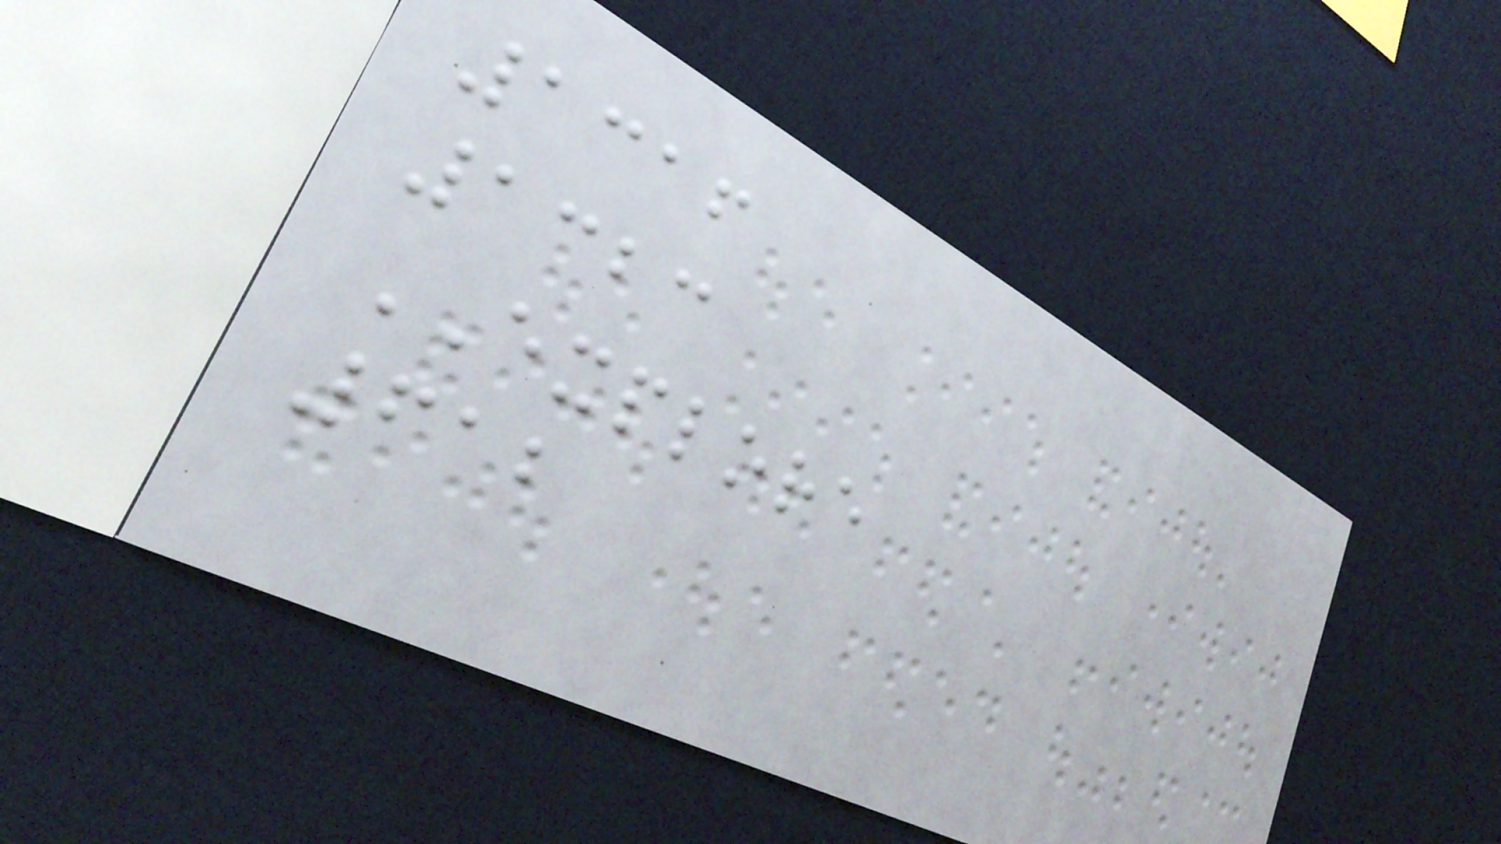1316
1323
EXPLORE
612
